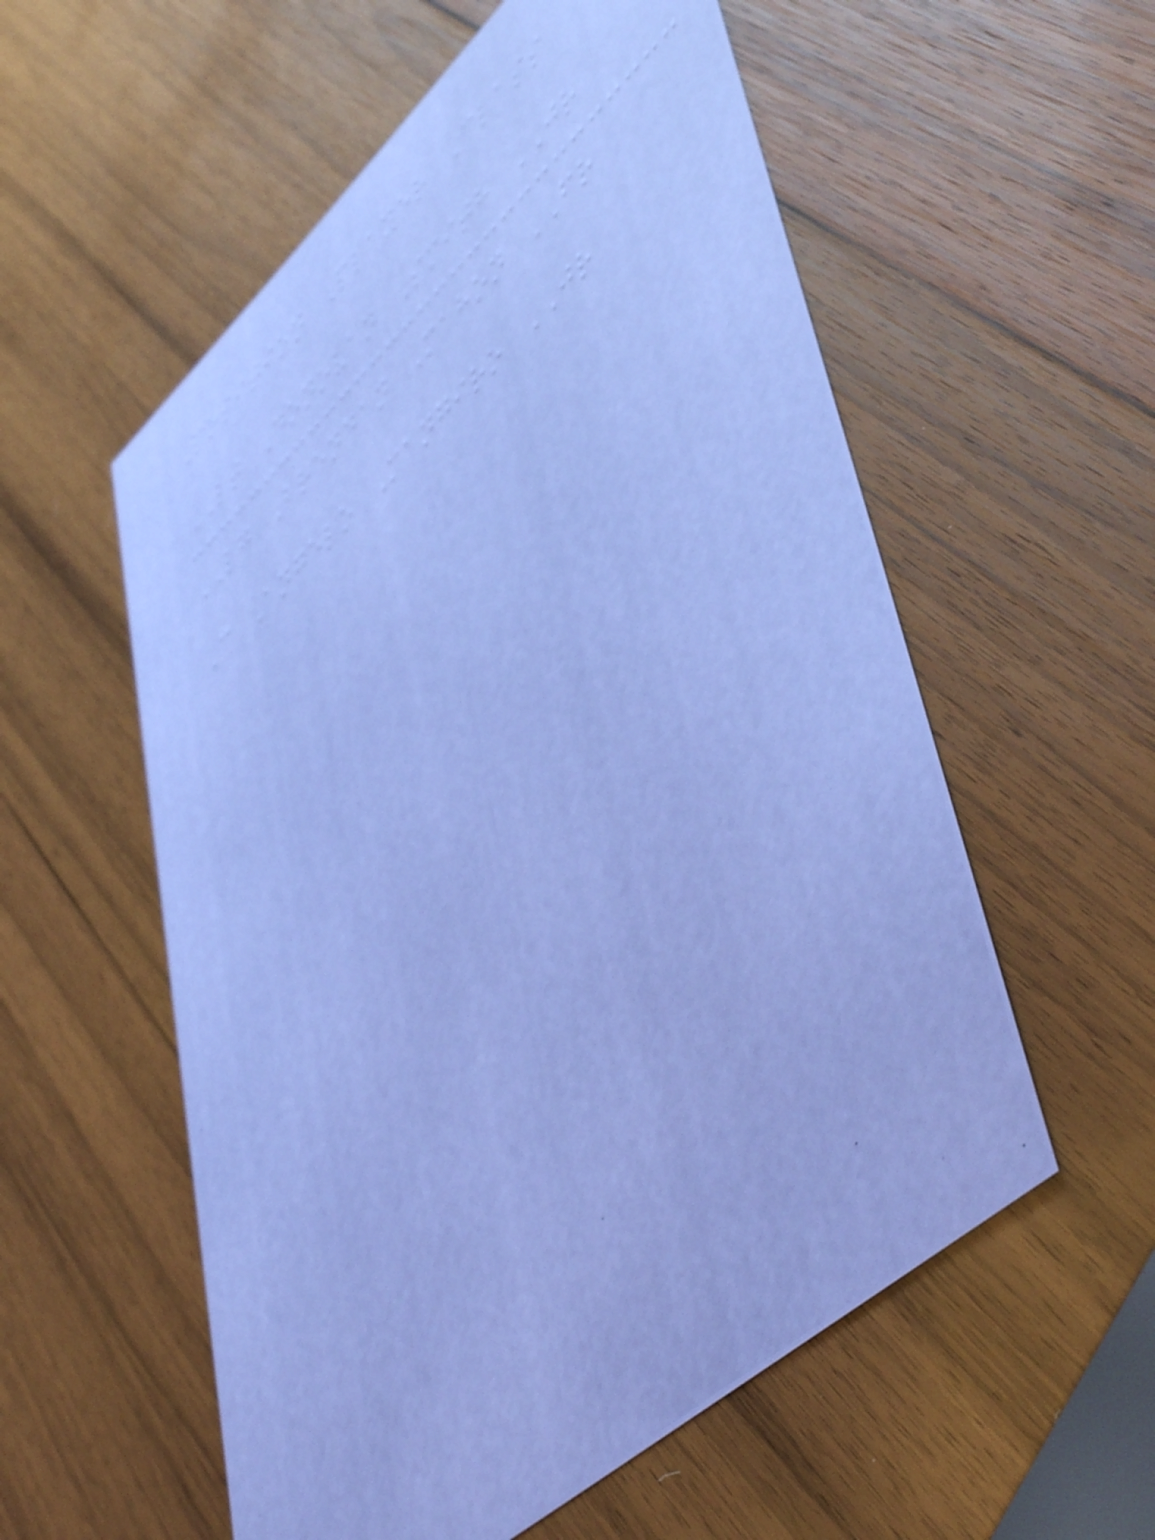Position Player Class
LT Donovan Smith JR
LG Brendan Mahon FR
C Angelo Mangiro JR
